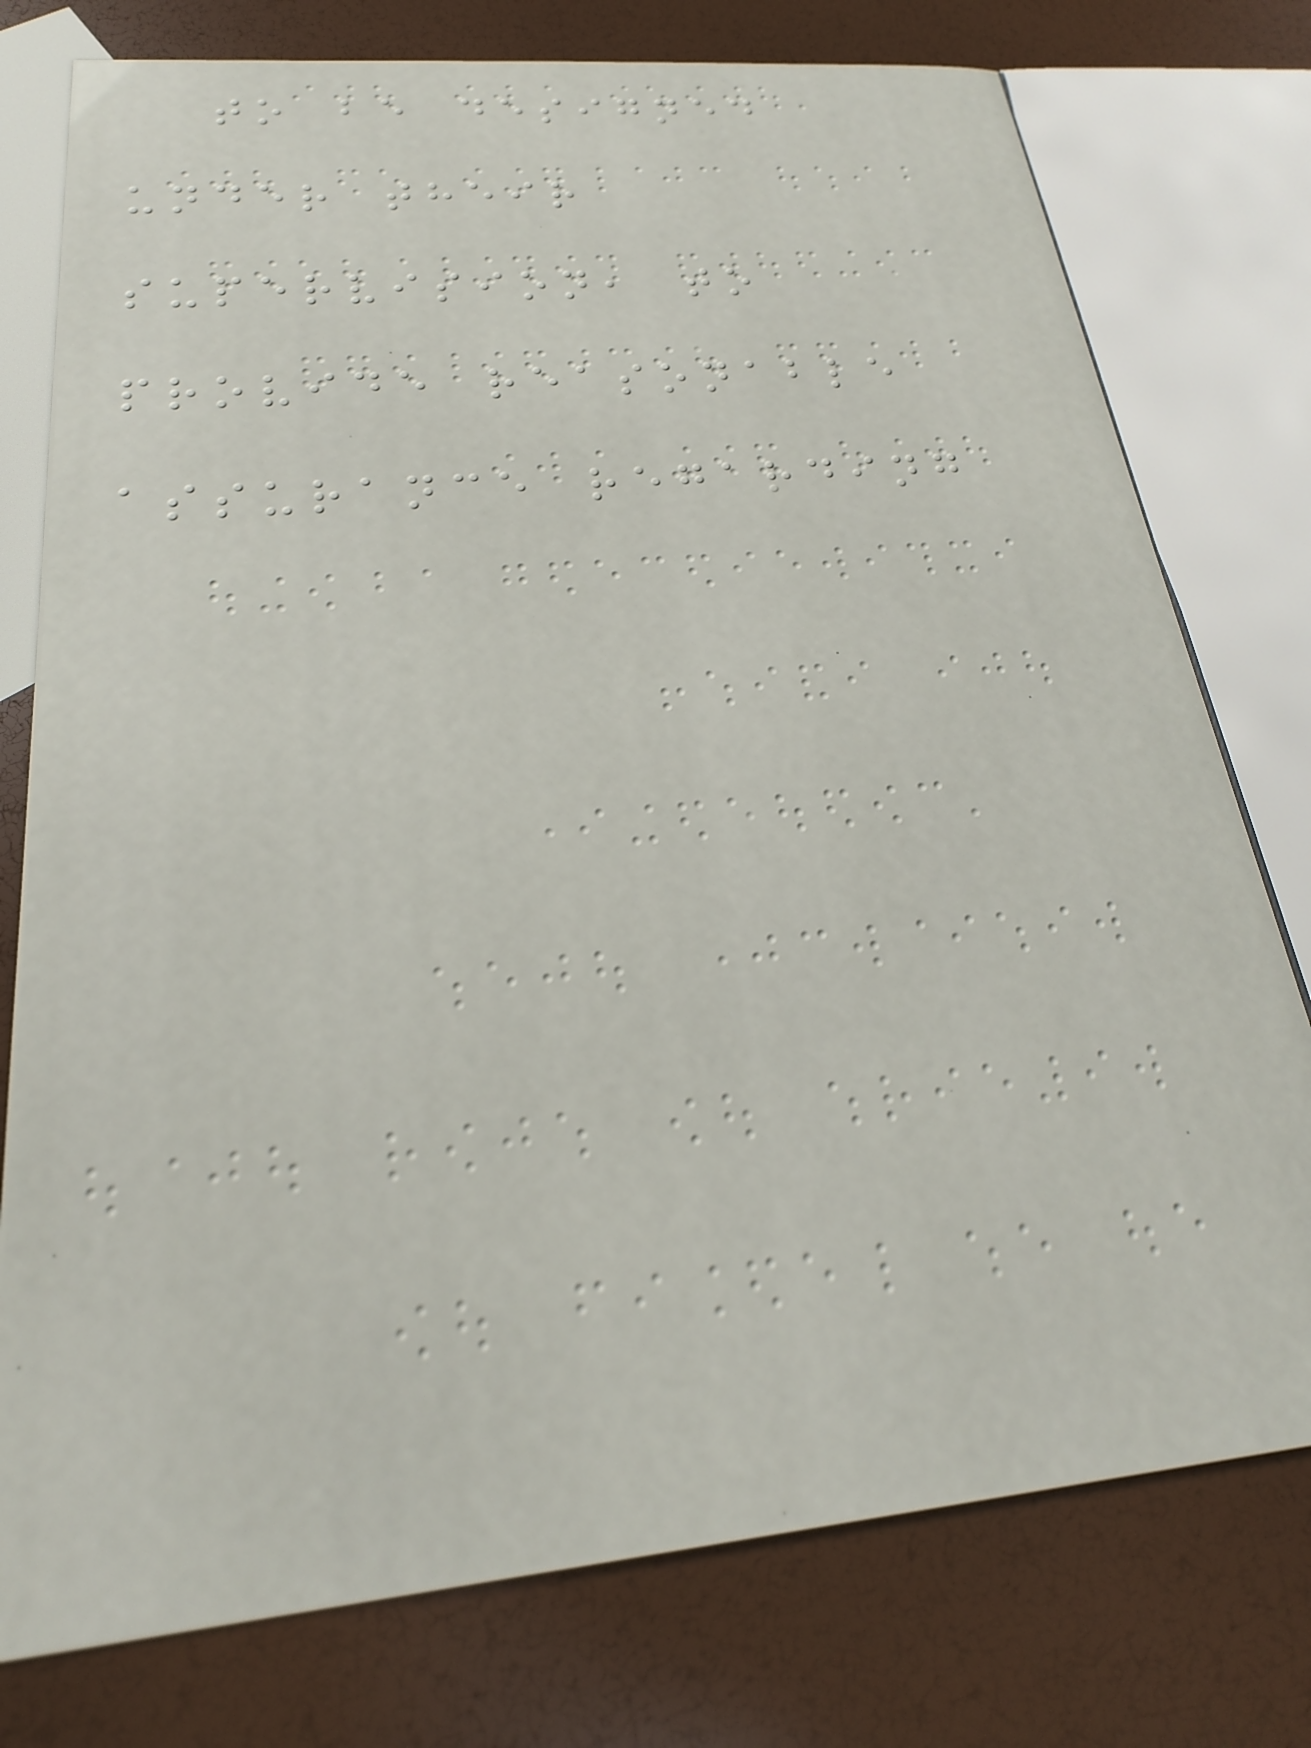to be designed
under their
supervision, to
provide reasonable
assurance regarding
